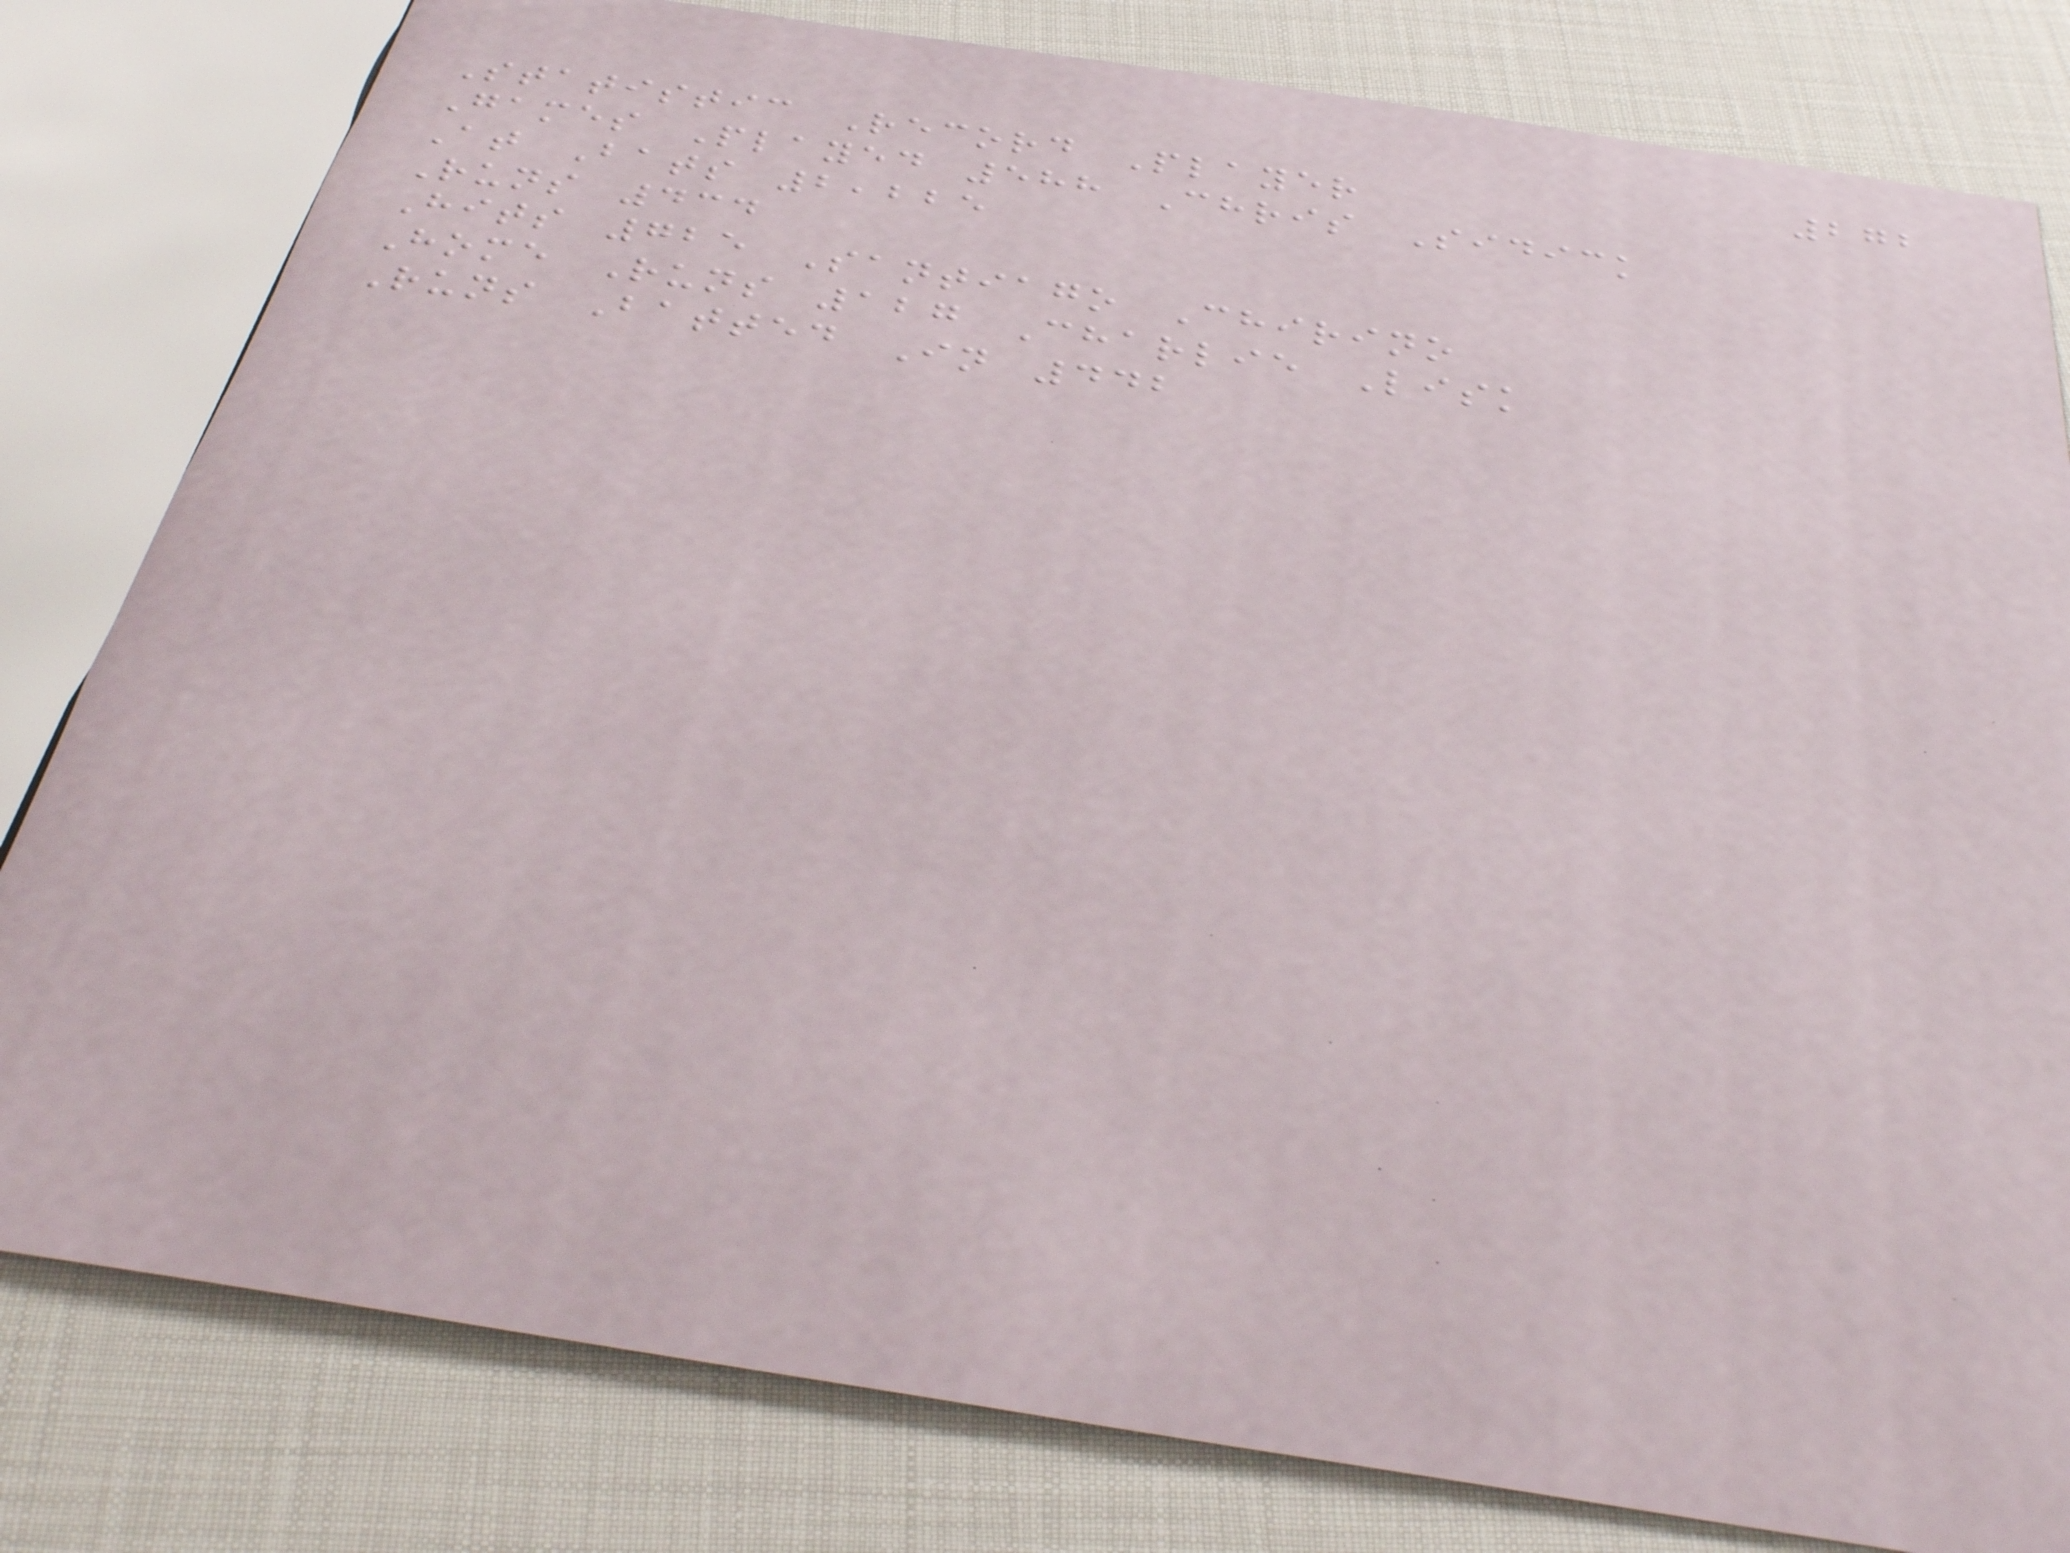272
Statistic Record Player
Games Played 588 Chris Sidick
At Bats 2,225
Runs 434
Hits 725 Santiago Chirino
Home Runs 127 Charlie Lisk
Runs Batted In 442
